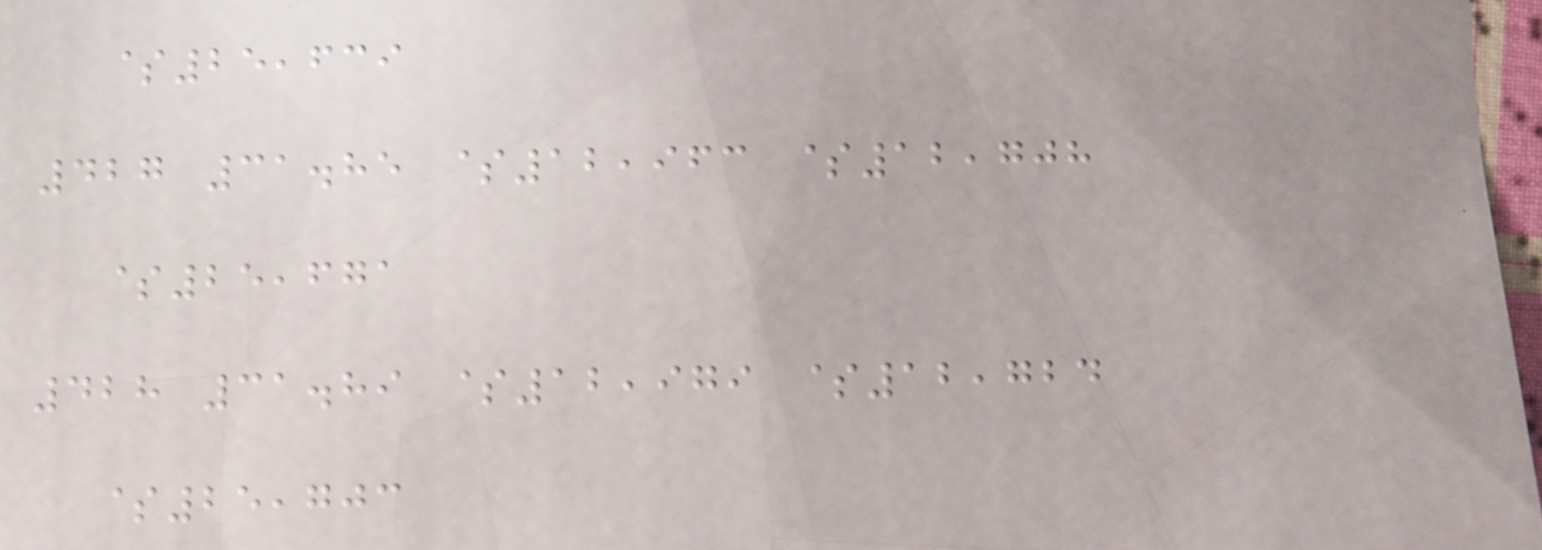$25,639
427 31.85 $12,963 $12,708
$25,671
428 31.89 $12,979 $12,724
$25,703
